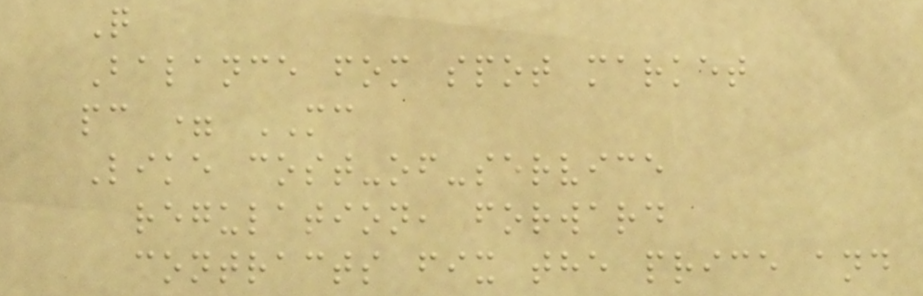Q
Balance fom spot market
pc = MC
Like cost-of-service
regulation, forward
contracts fix the price and
